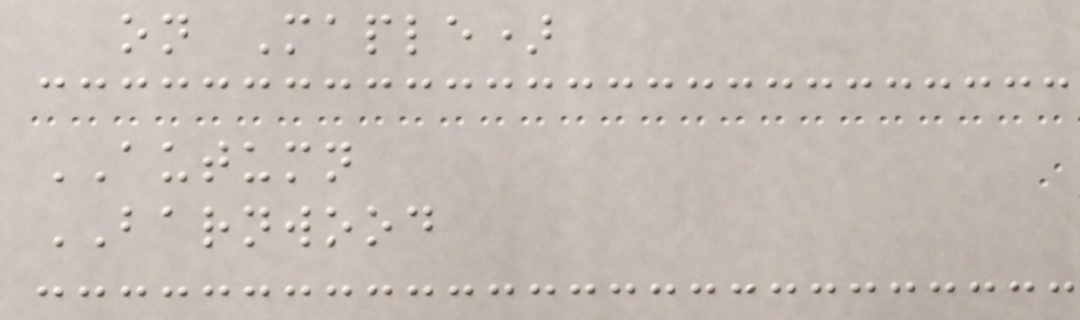on Maple)
AUTUMN
BARNWOOD
